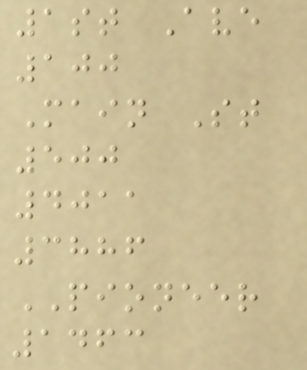1st Ave
100
Main St
500
4011
3886
PIONEER
1463
